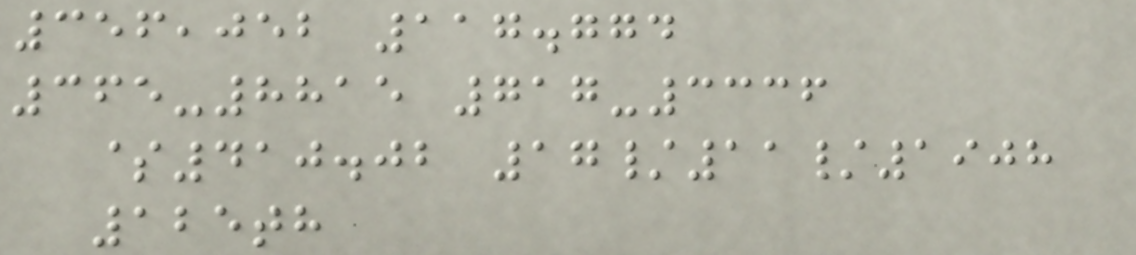356,052 117.774
365-8815 717-3336
$410.02 17/11/1908
125th
